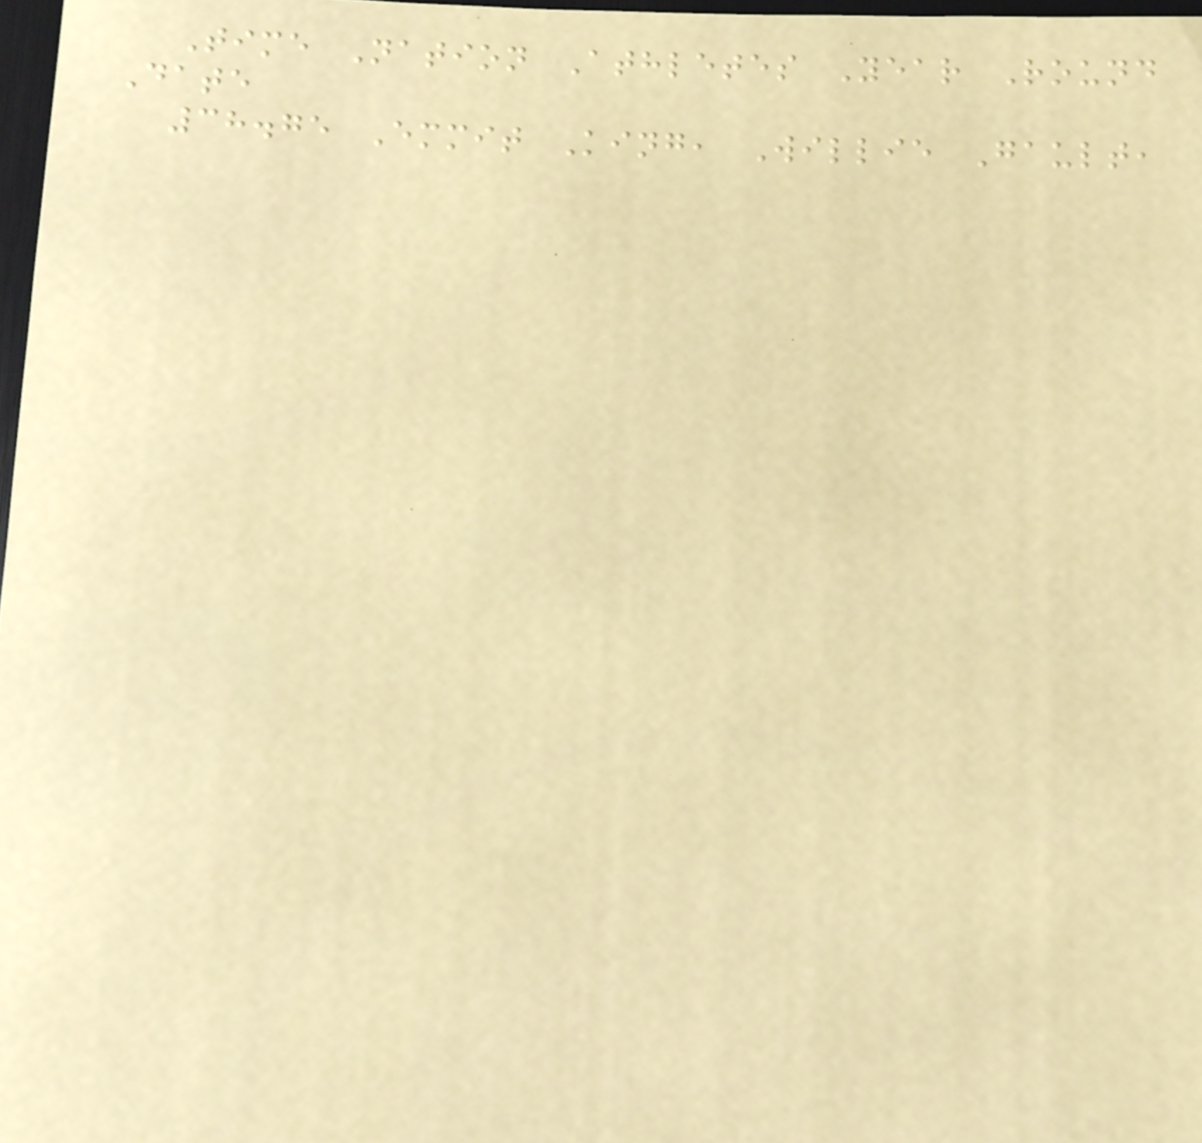Time Nation Athletes Year Round
Date
38.75 Emmit King, Willie Gault,
